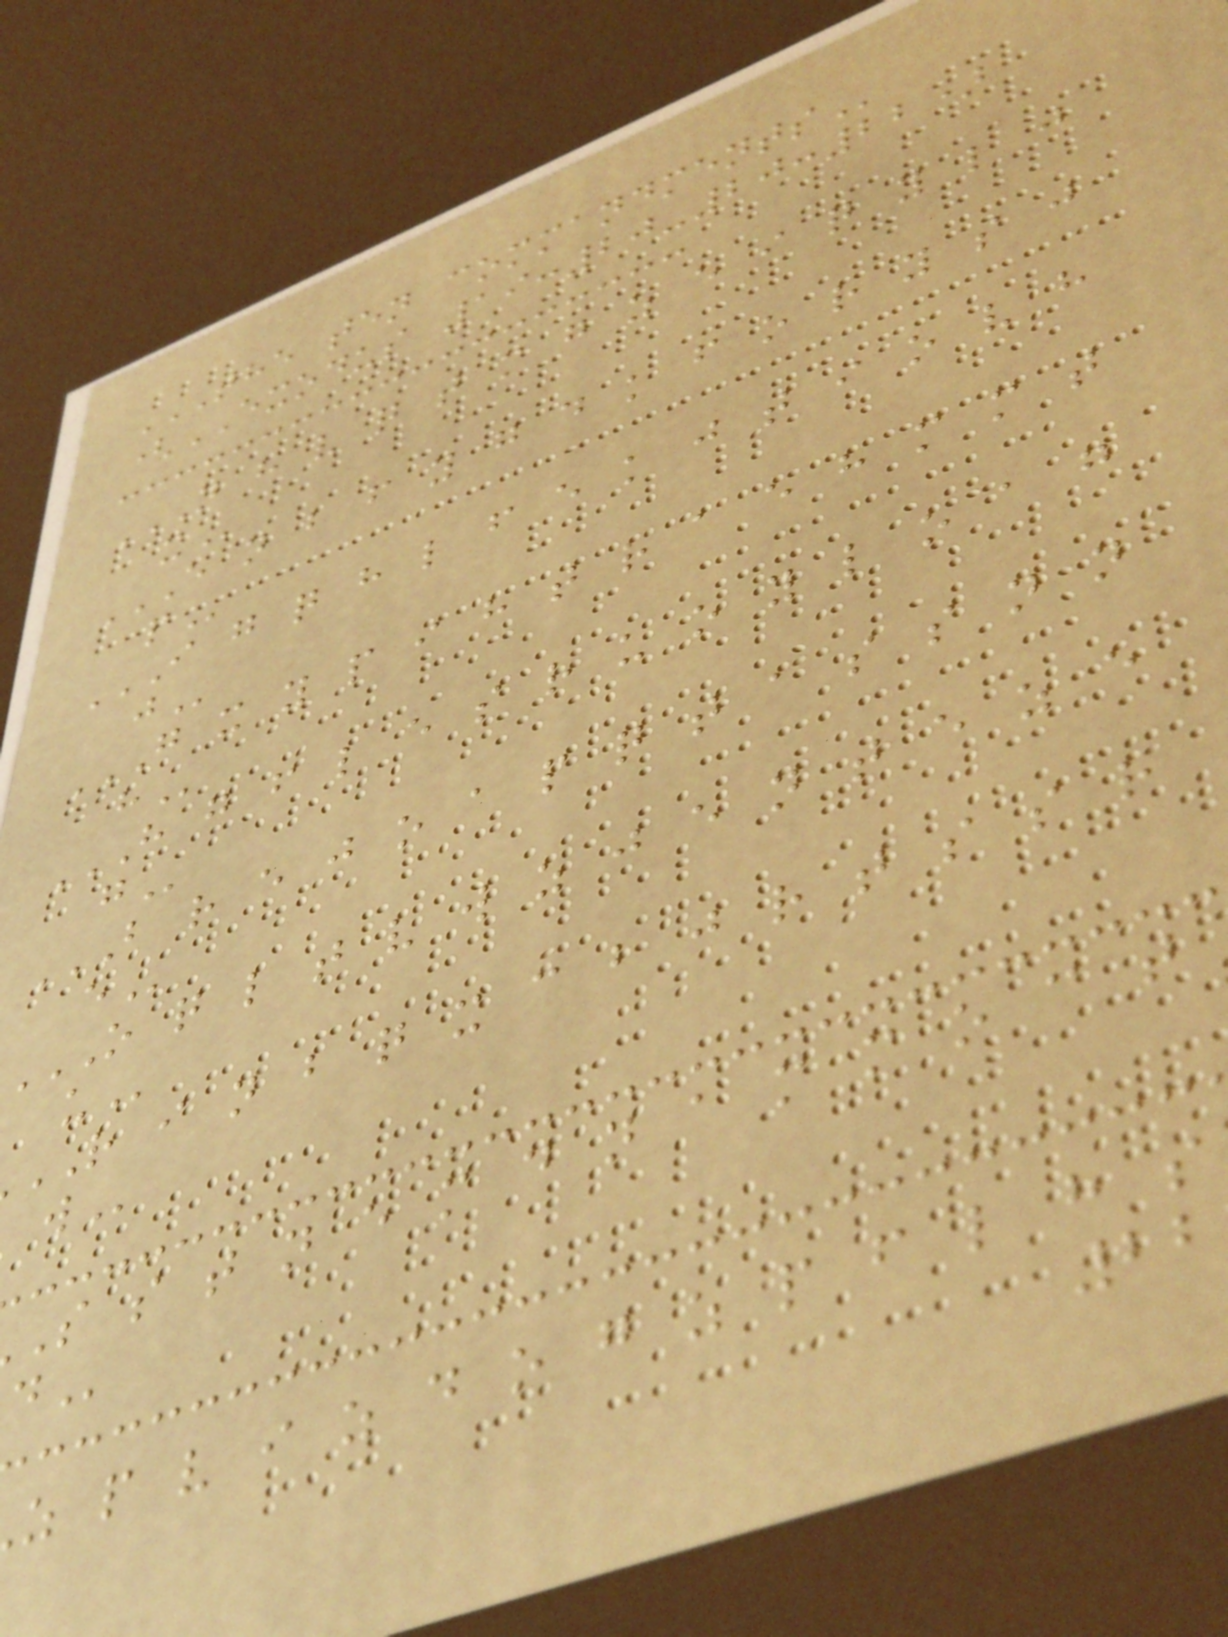THE TEN COMMANDMENTS
(EXODUS 19:20-20:22)
N H V Q T M G Z E I Q Y L J
E N B F Y G D K F O R Y S J
I G Q H L F E K J T I O V H
G X Y P I H T R A E H M M T
H G F L E S R U O Y L O A G
B R E J O A P Q T A S S N N
O Q L T V W Z J E N T E Z E
R i n b q x c b j r t s s r
S s t n e m d n a m m o c t
z p v i z d o g z p f l h s
